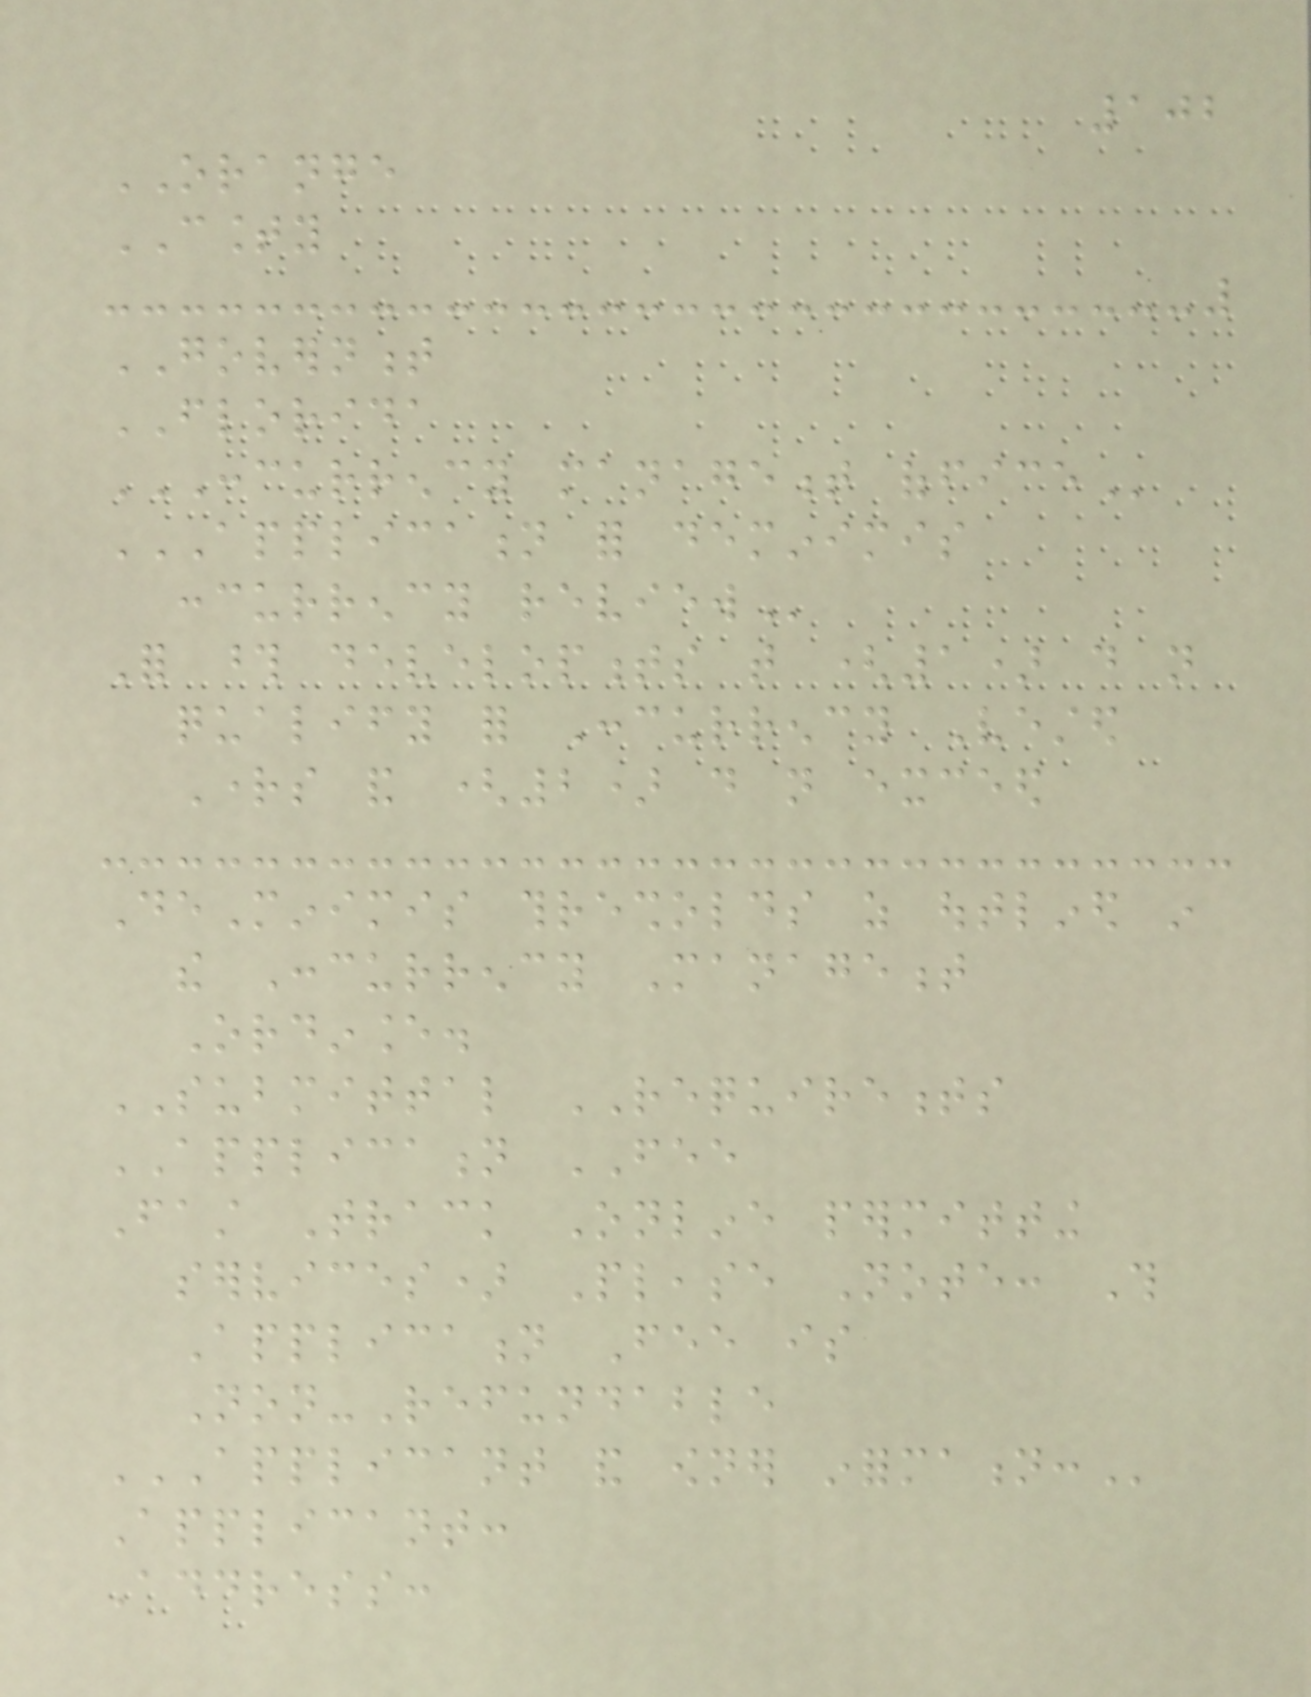102
ORANGE
COUNTY
GOVERNMENT
FLORIDA
CONCURRENCY MANAGEMENT OFFICE
APPLICATION FOR DEMINIMIS
CONCURRENCY REVIEW
For those developments that (1) do not
qualify for Concurrency Vested
Rights and (2) do not exceed
DeMinimis thresholds as outlined in
the Concurrency Management
Ordinance.
SUBMITTAL REQUIREMENTS
APPLICATION FEE
Fast Track Online permitting
services) Please Note: This
Application Fee is
Non-Refundable
APPLICANT AND OWNER INFORMATION:
Applicant:
Address:
